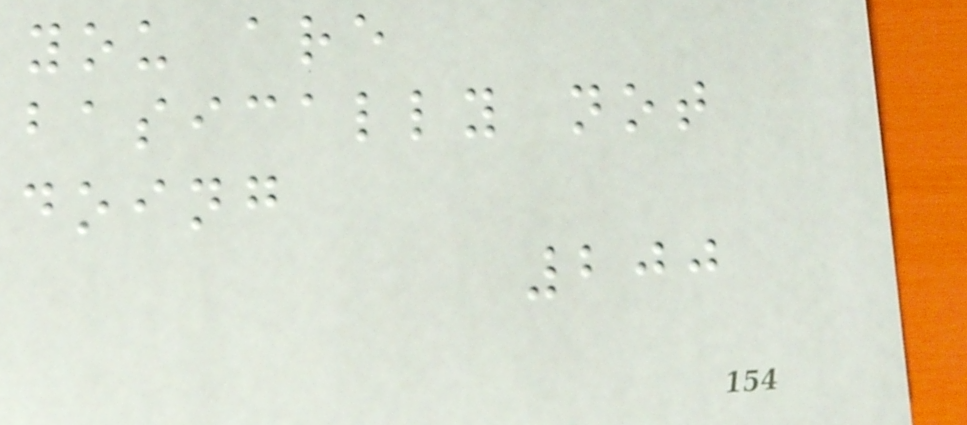you are
basically not
doing
200
